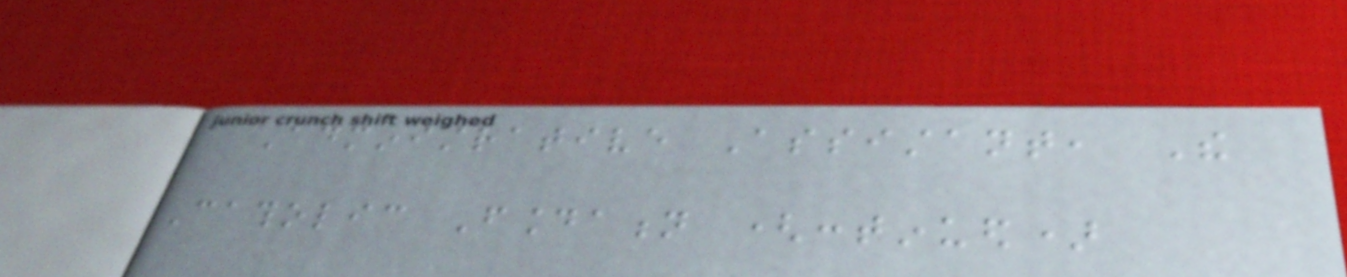Administrative Assistant, The
Catholic Foundation (continued)
